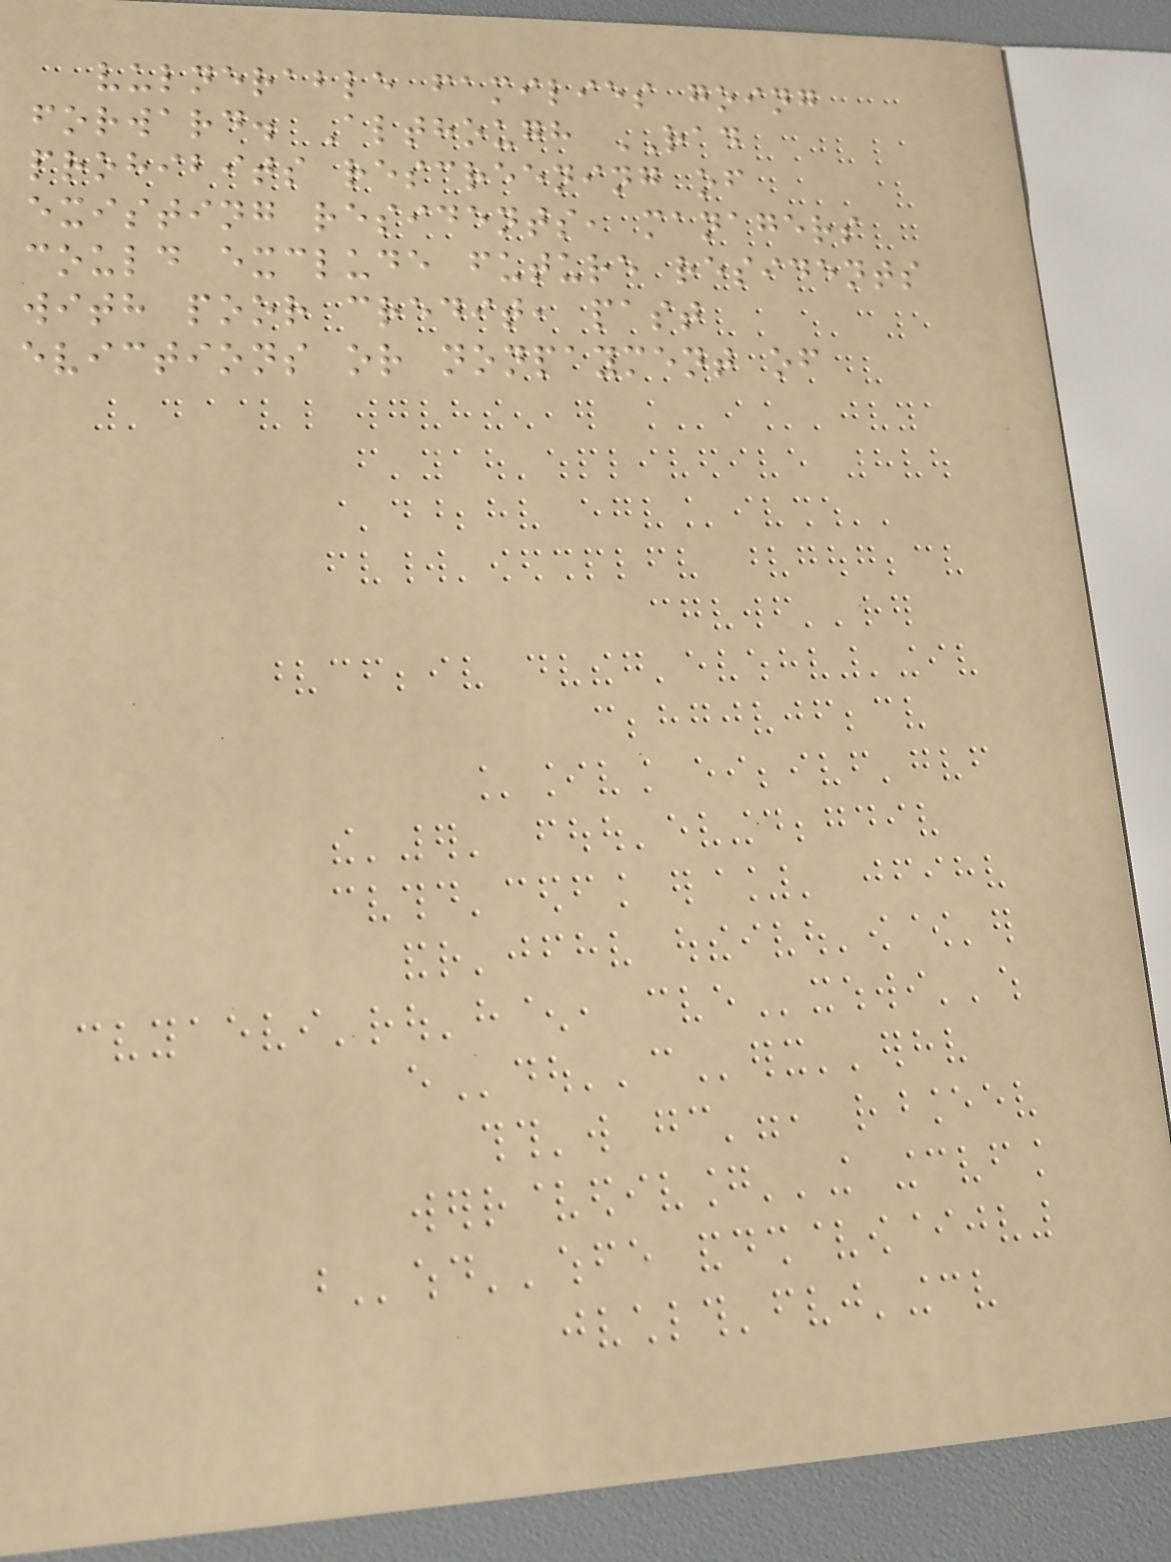vulnerable families going
forward. Although RAD
prohibits rescreening of
existing residents, managers
could exclude future residents
with poor credit, past
evictions or nonpayment of
